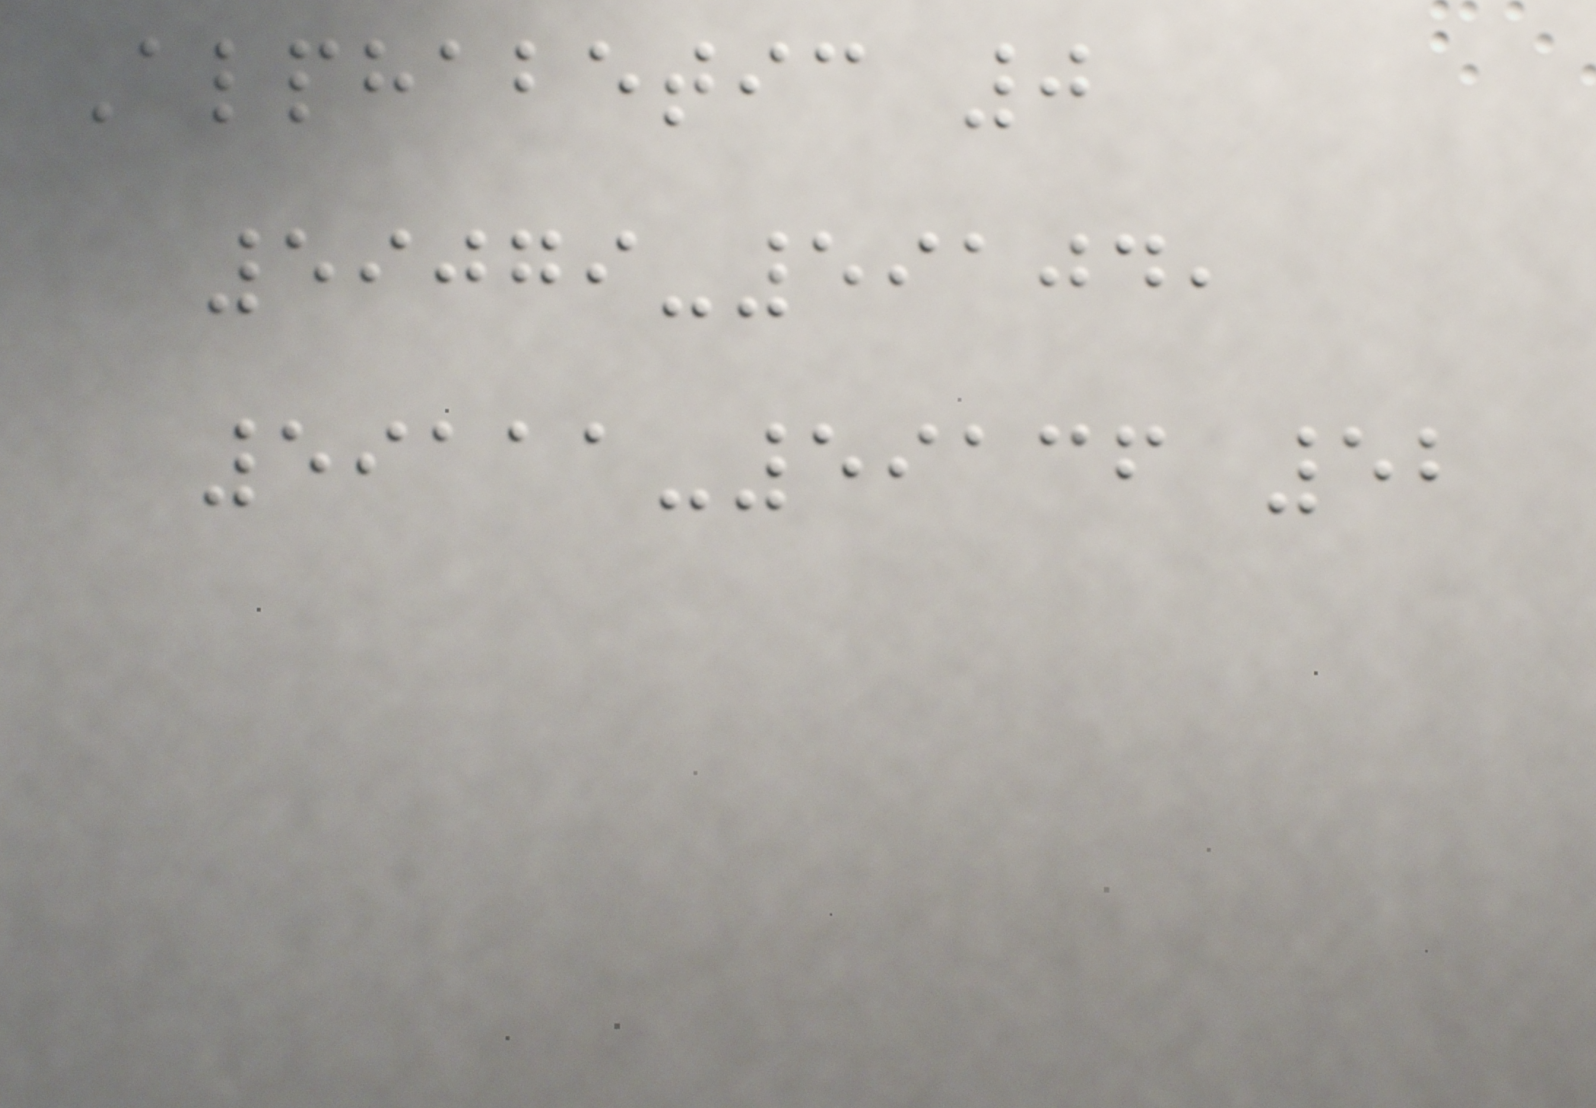Alphabetic 0
59079-59104,
59111-59136 52
